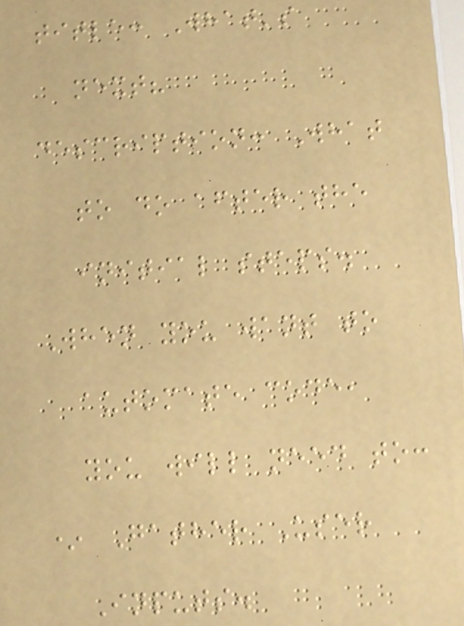title: What's
next?
description: What
to do after the
initial steps.
When you want to
automate code,
you will need to:
* Gather User
Inputs.
